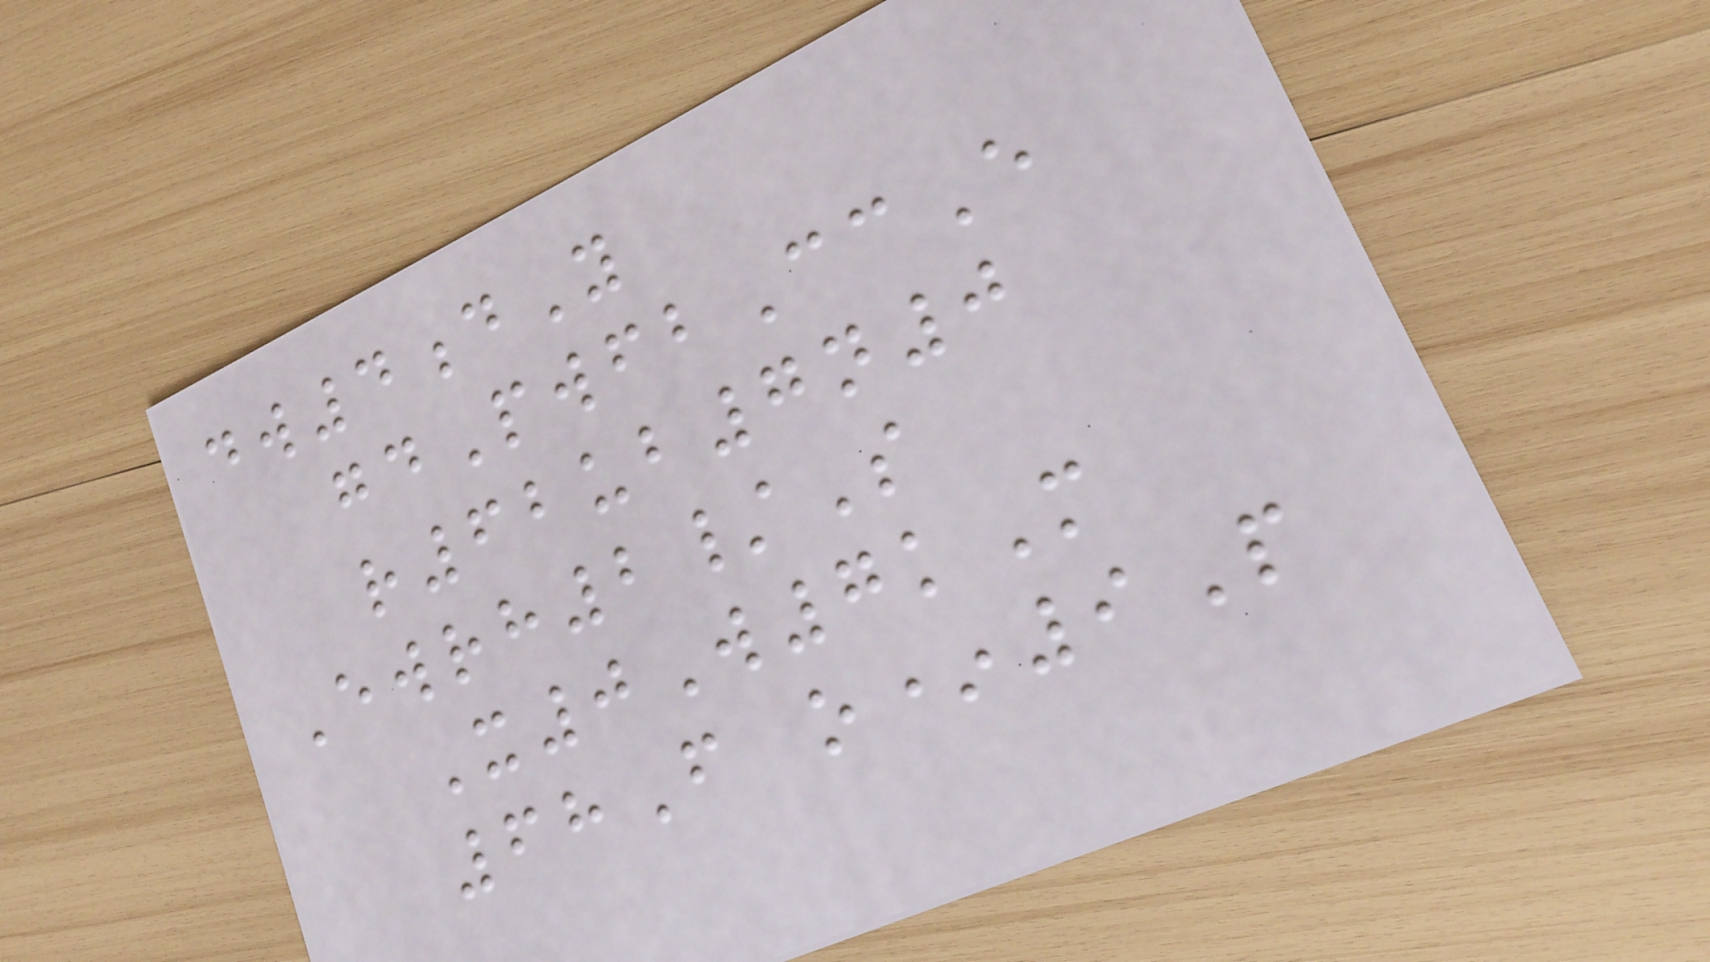dw4dY
gdPwfbCcE
r62ub7n0
Ewrh2/S
X0W7kM
68F o*9P
